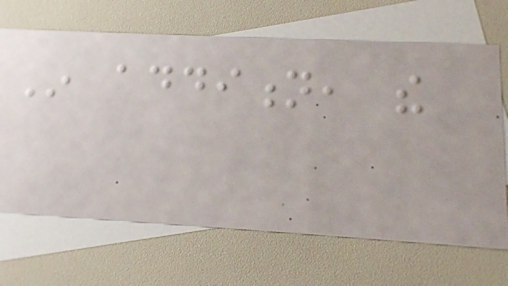In addition, the
